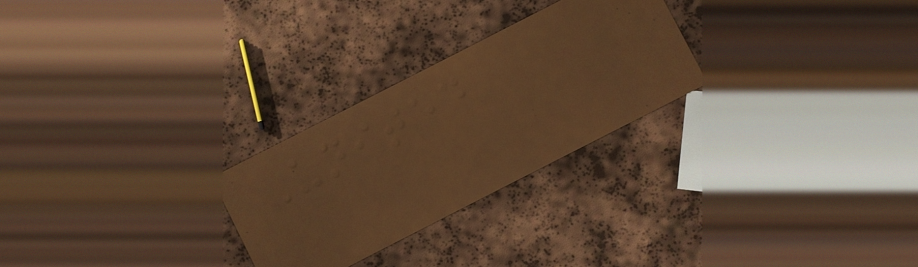United
